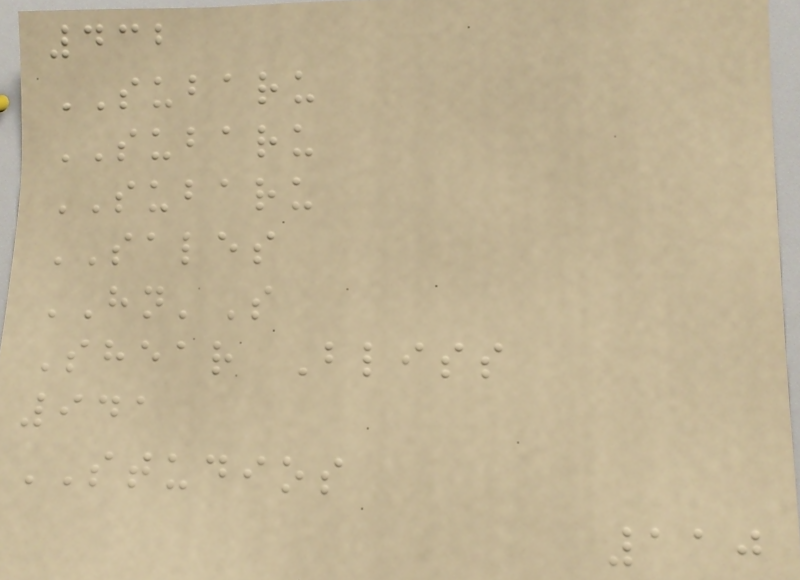432
SUBARU
SUBARU
SUBARU
SALES
HN'S
Shear Bliss
941
STUDIOS
110
